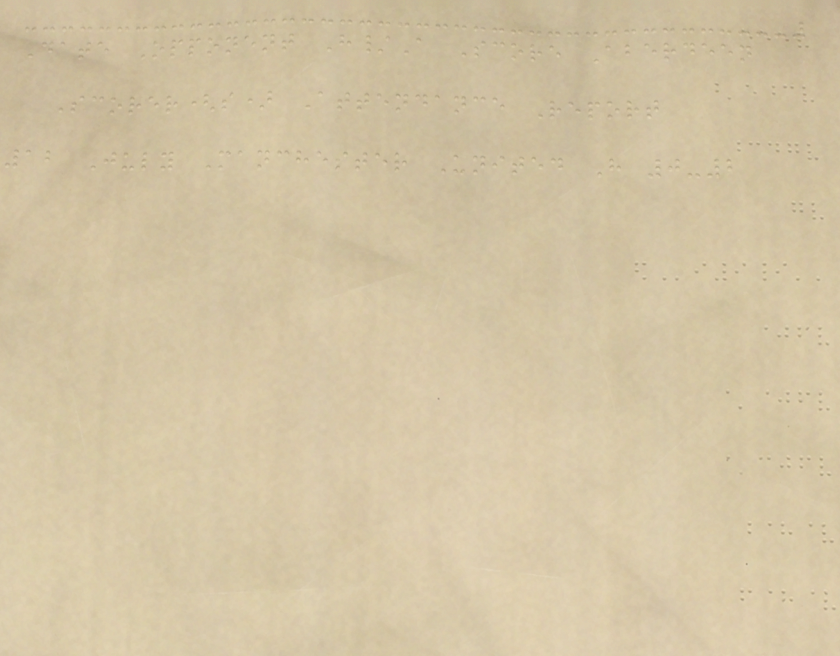Date Opponent H/A Score Aberdeen
Scorer(s) Attendance Report
12 July Manchester United H 0-2
